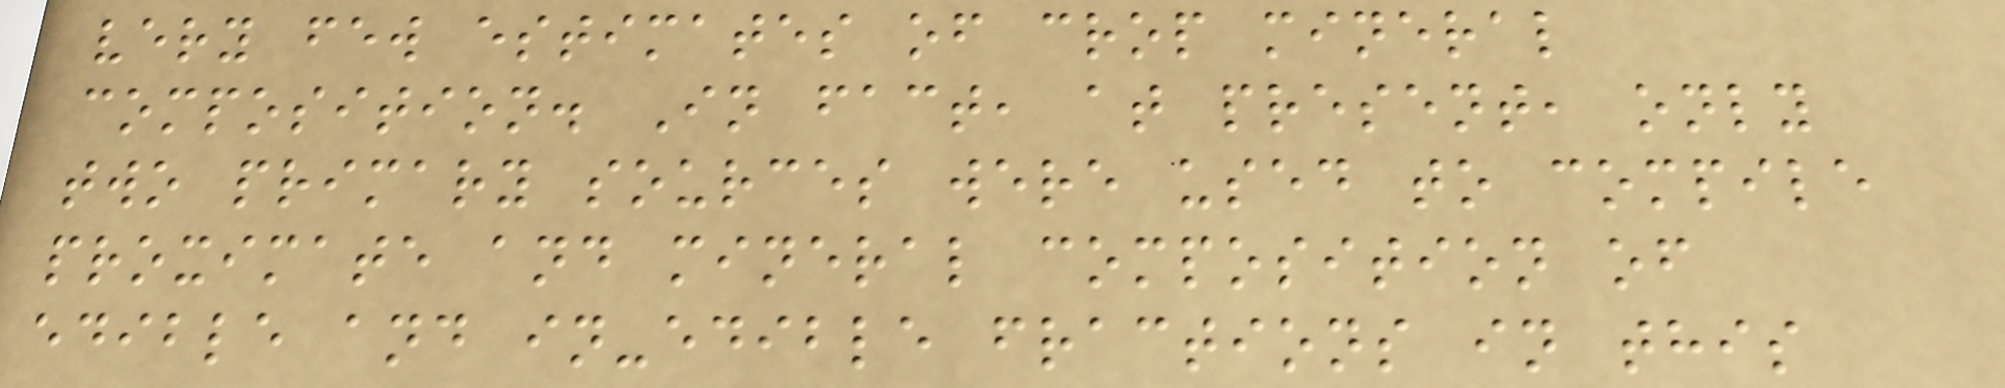very few estimates of crop mineral
composition. In fact, at present, only
two primary sources were used to compile
proximate and mineral composition of
edible and in-edible fractions in this
